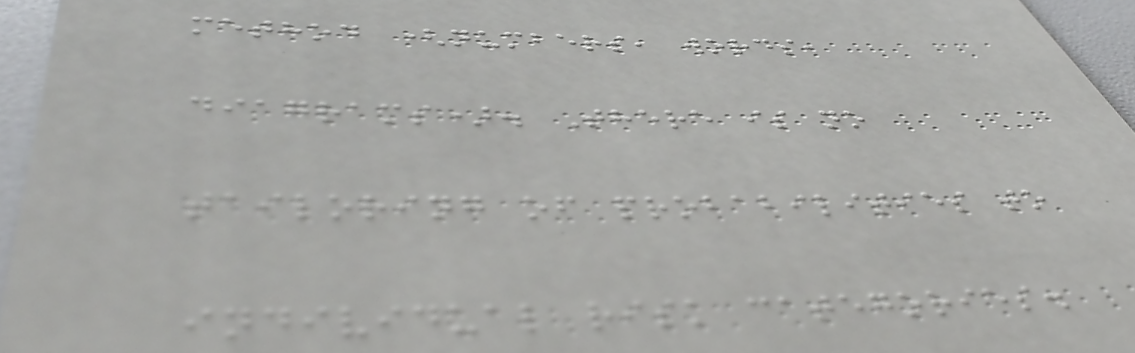method (numbers, words,
diagrams). There is no
tailoring of probabilities to
individual risk categories.
